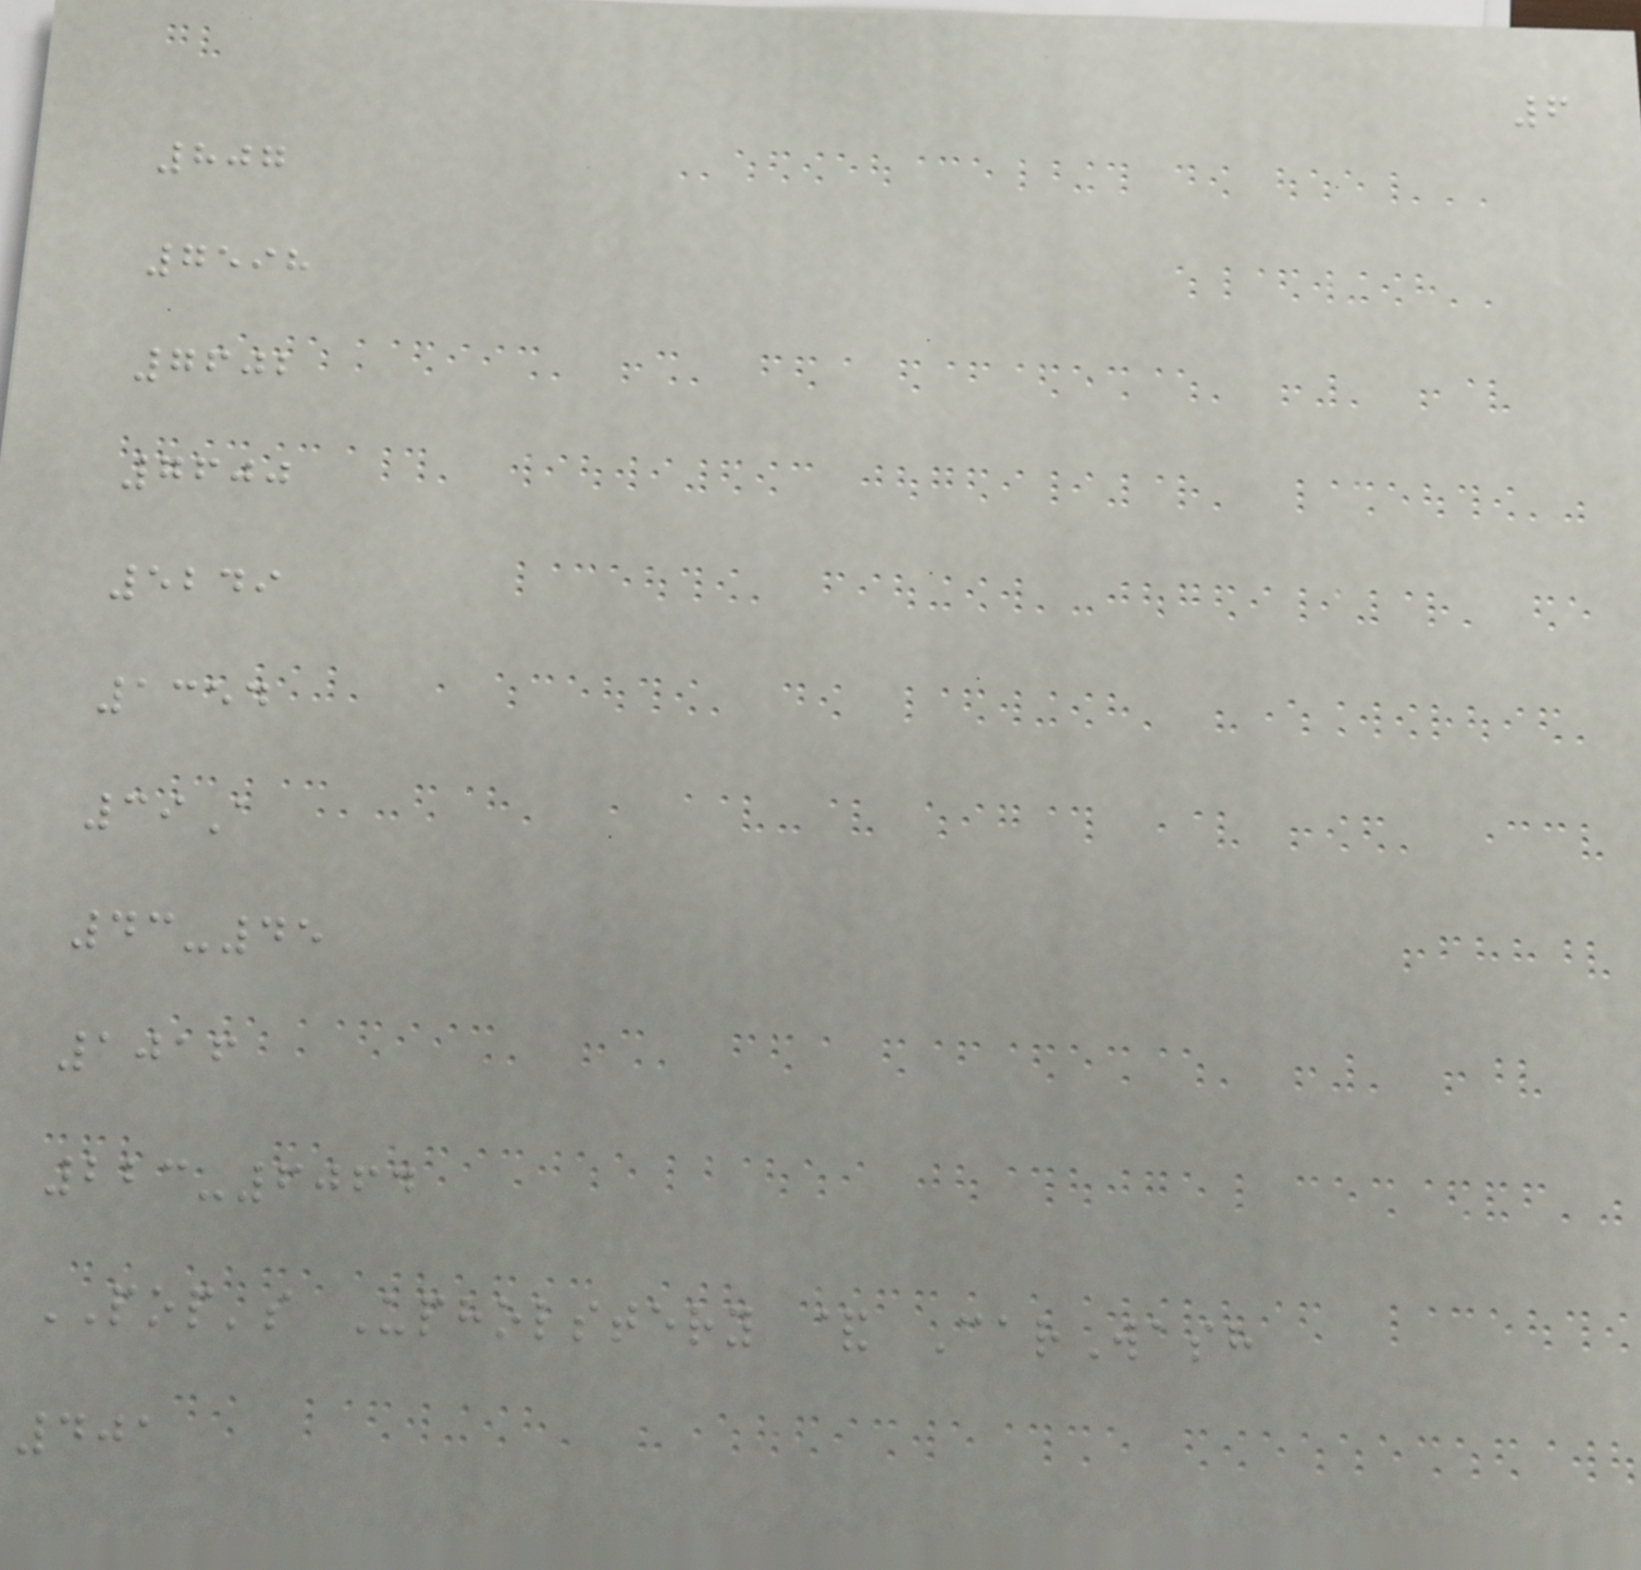6
807
7598
7602
7600
5249
1354
39A
43-45
1016
223-6064
POP's Upholstery & CarWash
401
